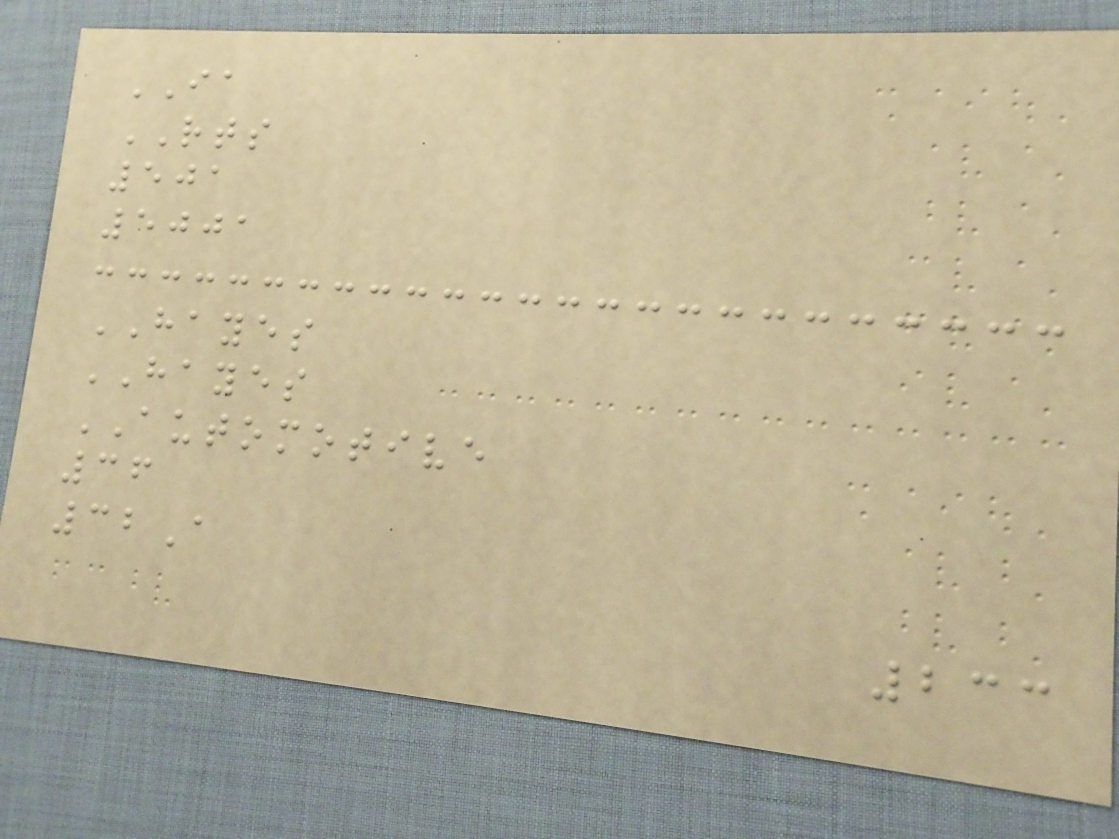IA
RTS
501
5001
HAYES
HAYES
AUTOMOTIVE
36
32A
233
